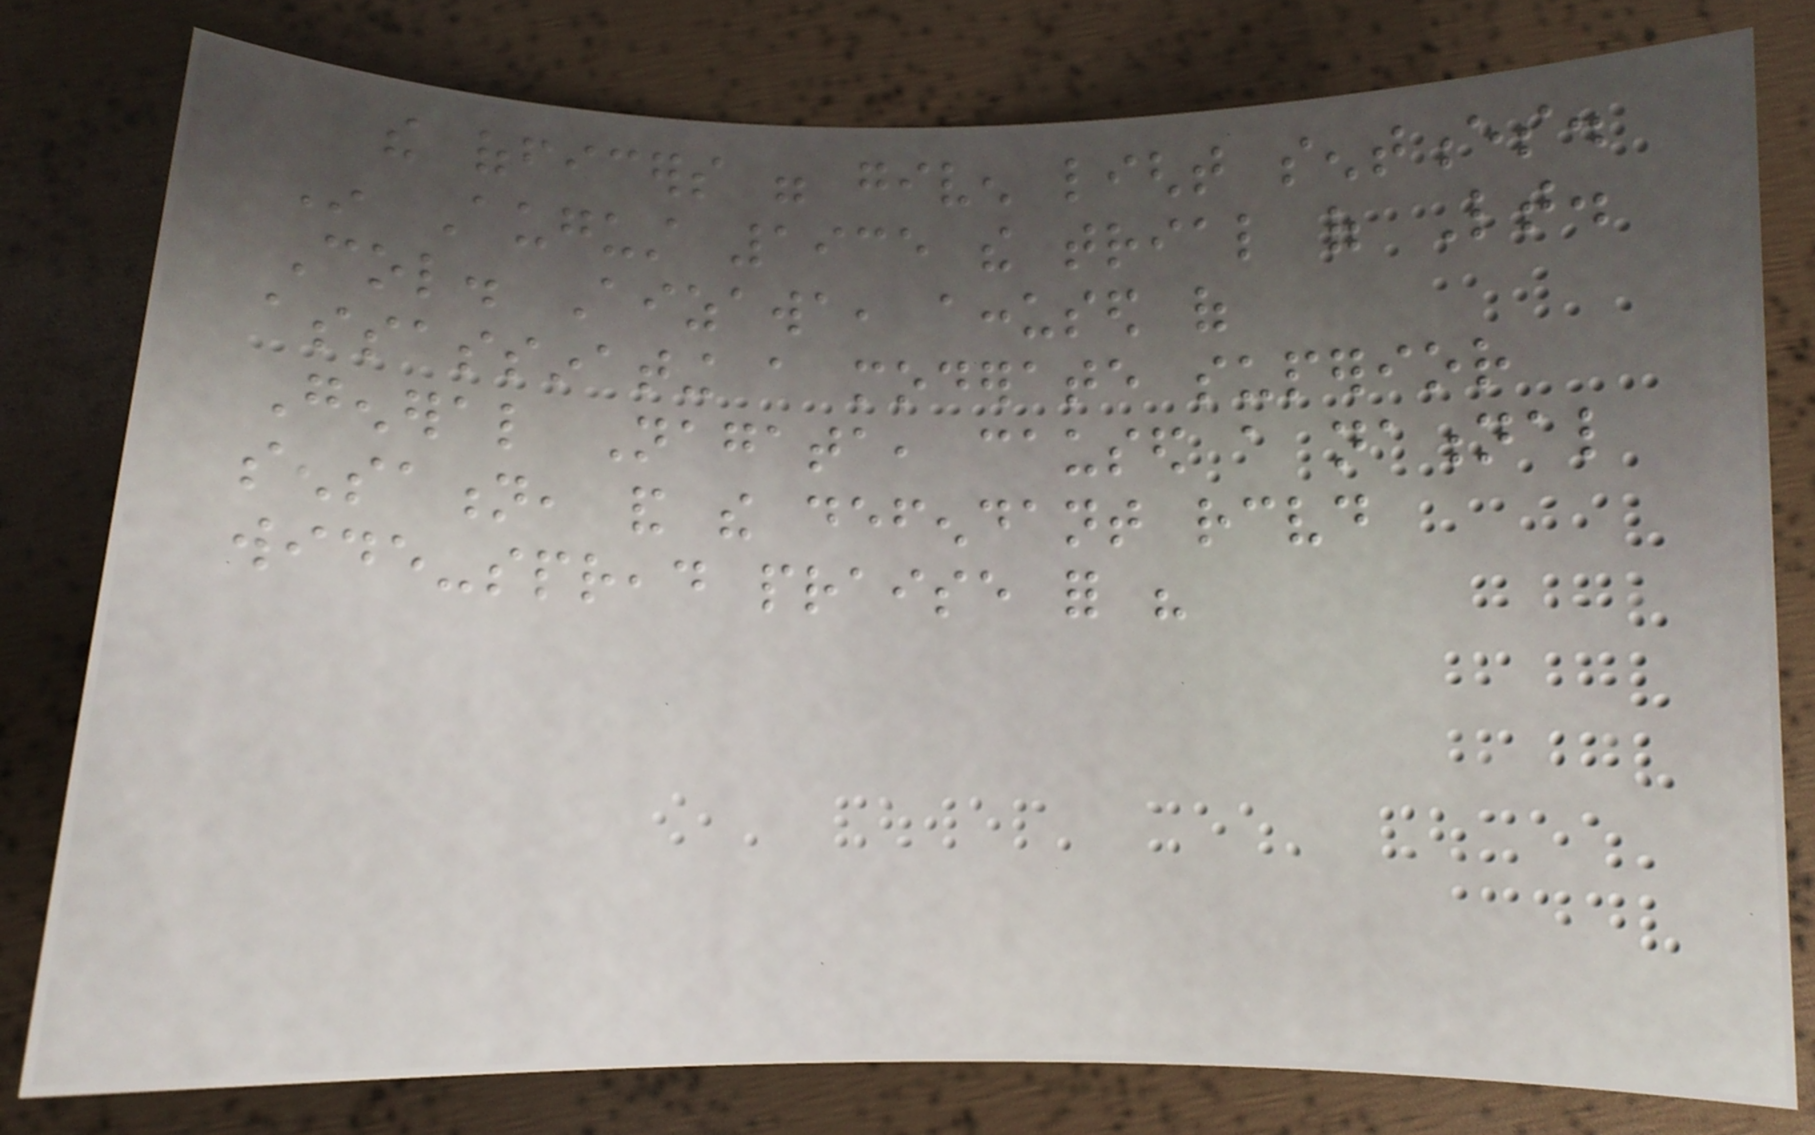the officers were given light sentences.
In August 1935 the trial of Lt.
Col. Aizawa, accused of
assassinating a moderate superior
General Nagata, caused a national
sensation, and the defendant received
wide-spread praise for his
